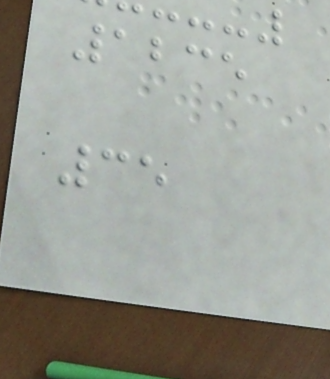1235
35
